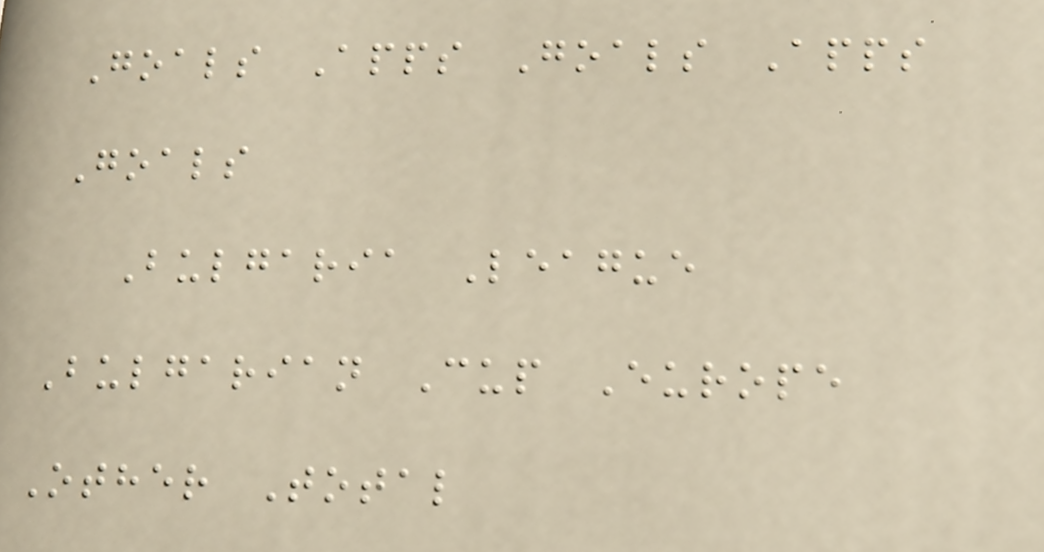Goals Apps Goals Apps
Goals
Bulgaria League
Bulgarian Cup Europe
Other Total
